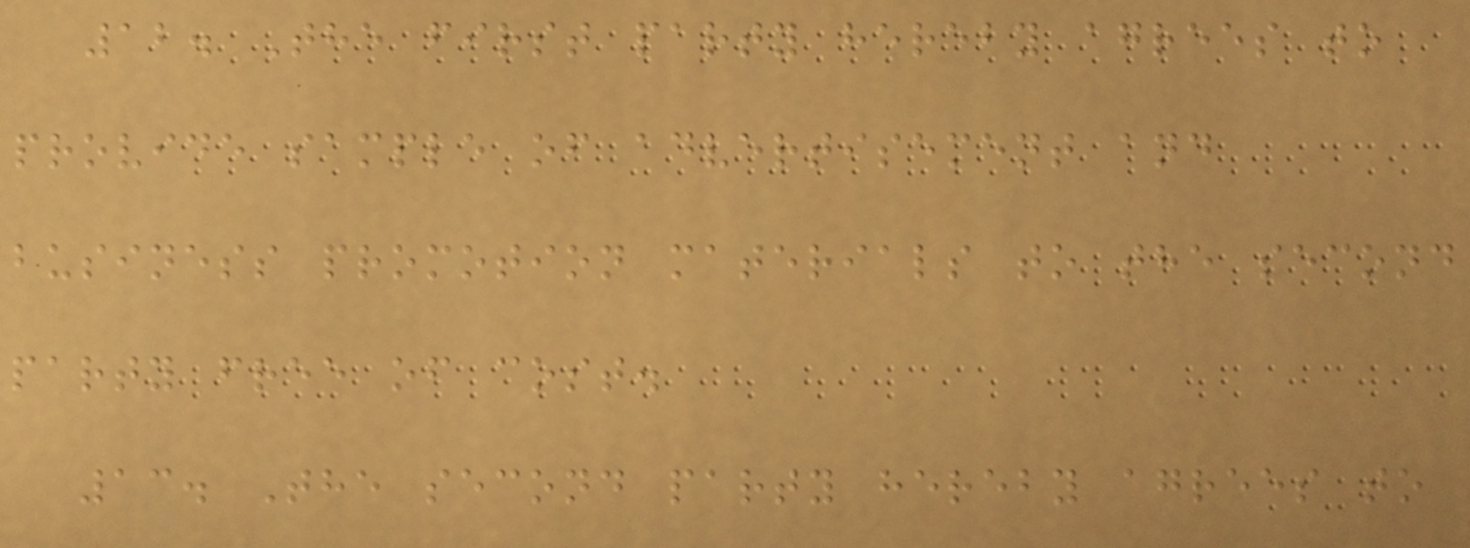12. The first party hereby agrees to
provide sample of advertisement and
business promotion materials to the second
party free of cost.
13. The second party hereby agrees to
